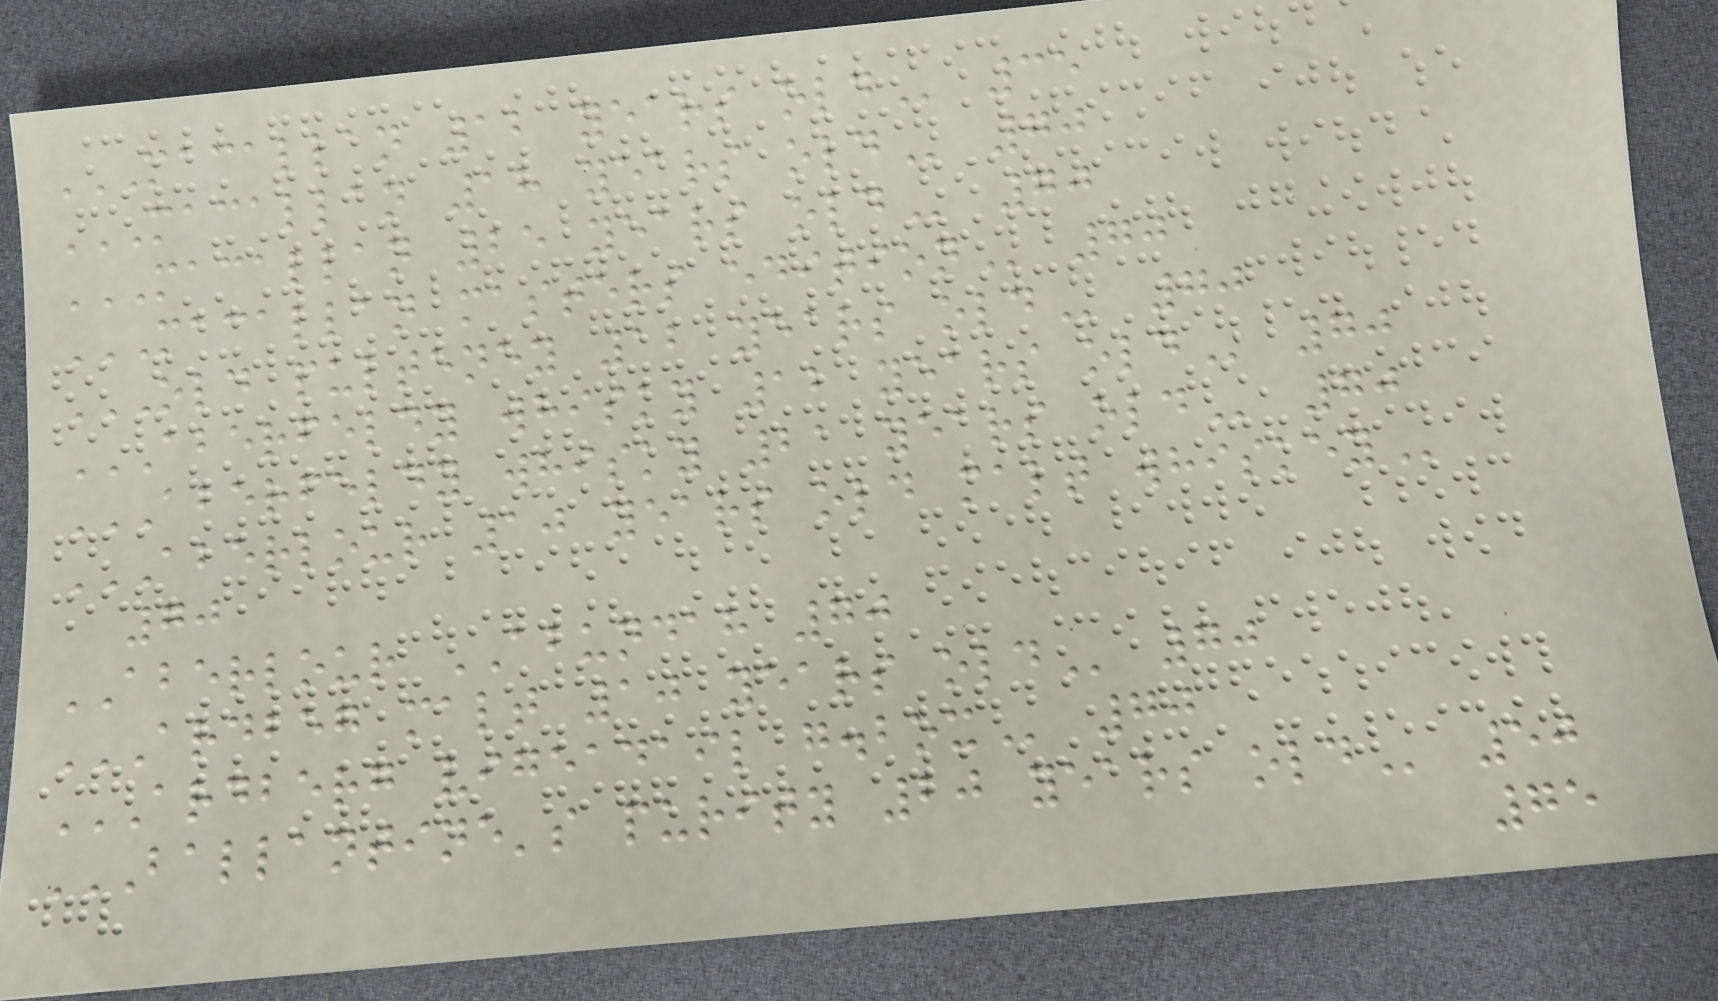MACALLAN 12 YEARS OLD 35
MACALLAN 18 YEARS OLD 70
MACALLAN 25 YEARS OLD 70
MACALLAN MASTERS EDITION 70
OLD PULTENEY 12 YEARS OLD 70
ABERFELDY WHISKY 12 YEARS OLD 70
ABERFELDY WHISKY 21 YEARS OLD 70
ABERLOUR 10 YEARS OLD MALT WHISKEY
70
ABERLOUR ABUNDAH 70
ARDBEG MALT 10 YEARS OLD 70
ARDBERG VIGEADAIL G.BOX 70
BALLANTINE'S PURITY 20 YEARS OLD 50
75
